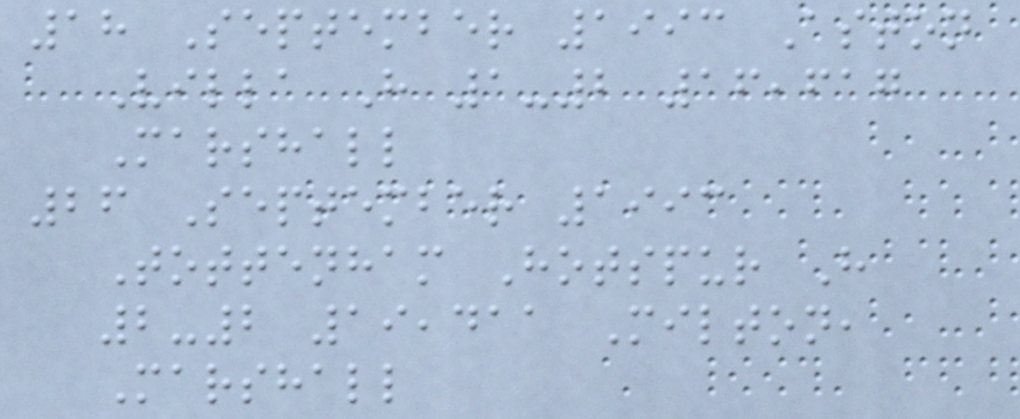18 September 1993 Aston
Villa H 1-2 16,617
Marshall
26 September 1993
Tottenham Hotspur H
2-2 19,411 Milton,
Marshall
